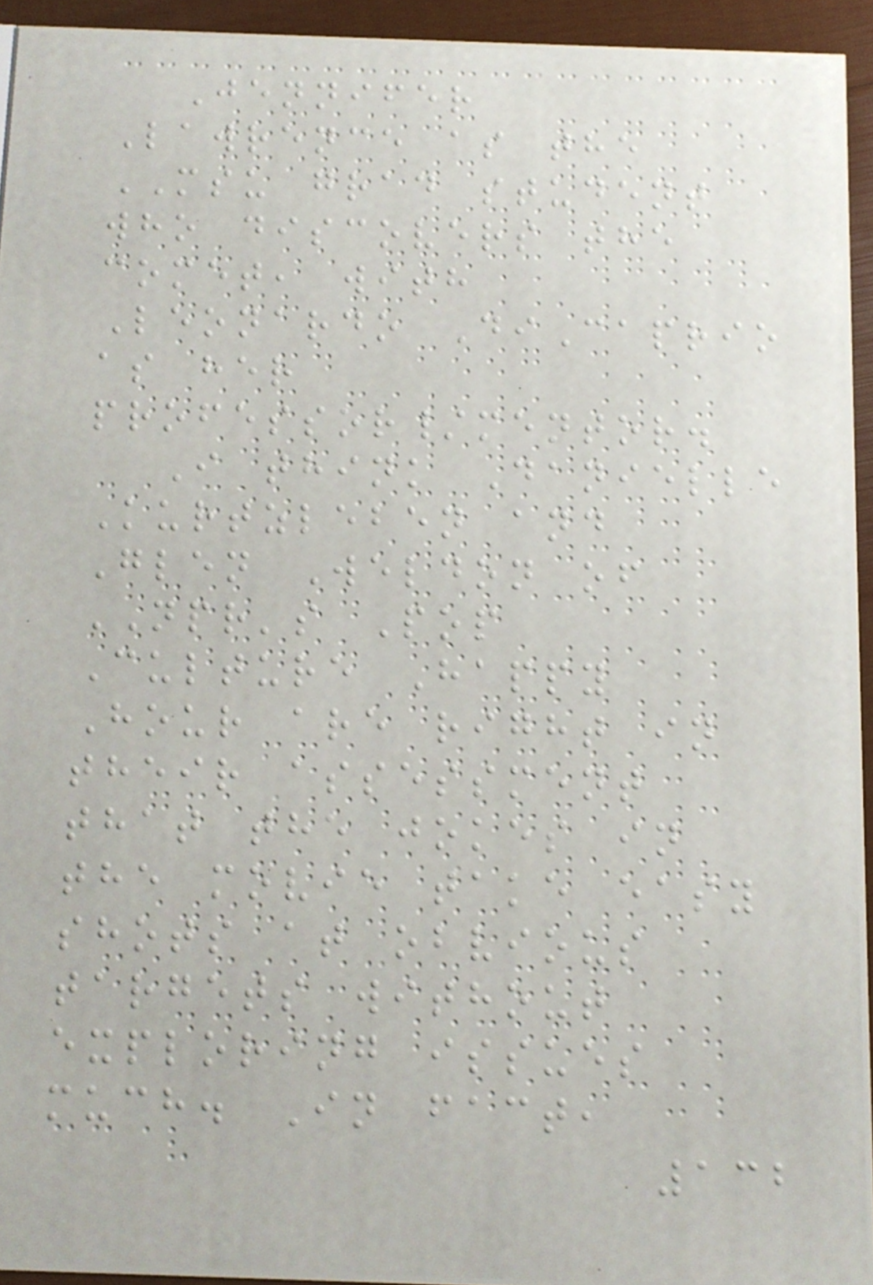Jennifer
Lawrence as the
MSU grad student
who discovers the
comet, with
Leonardo DiCaprio
as her
professor/mentor.
I think Danielle
Kurtzleben and
Glen Weldon of
NPR's Pop
Culture Happy
Hour are right in
their assessment
that the jokes in
the movie take easy
shots at obvious
targets without
exploring issues
much. In fact,
132
